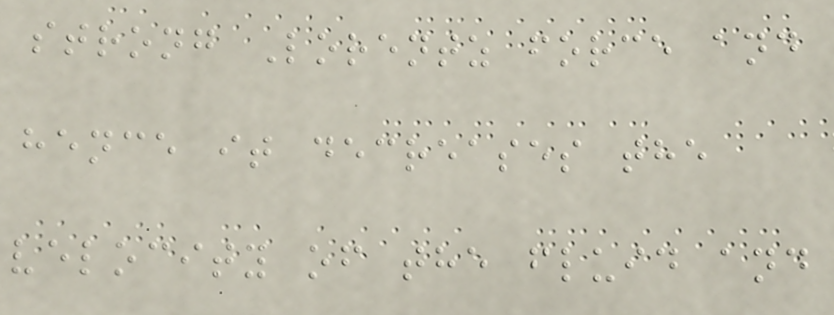strong Lorentz force and
hence it decreases the
velocity of the fluid and
